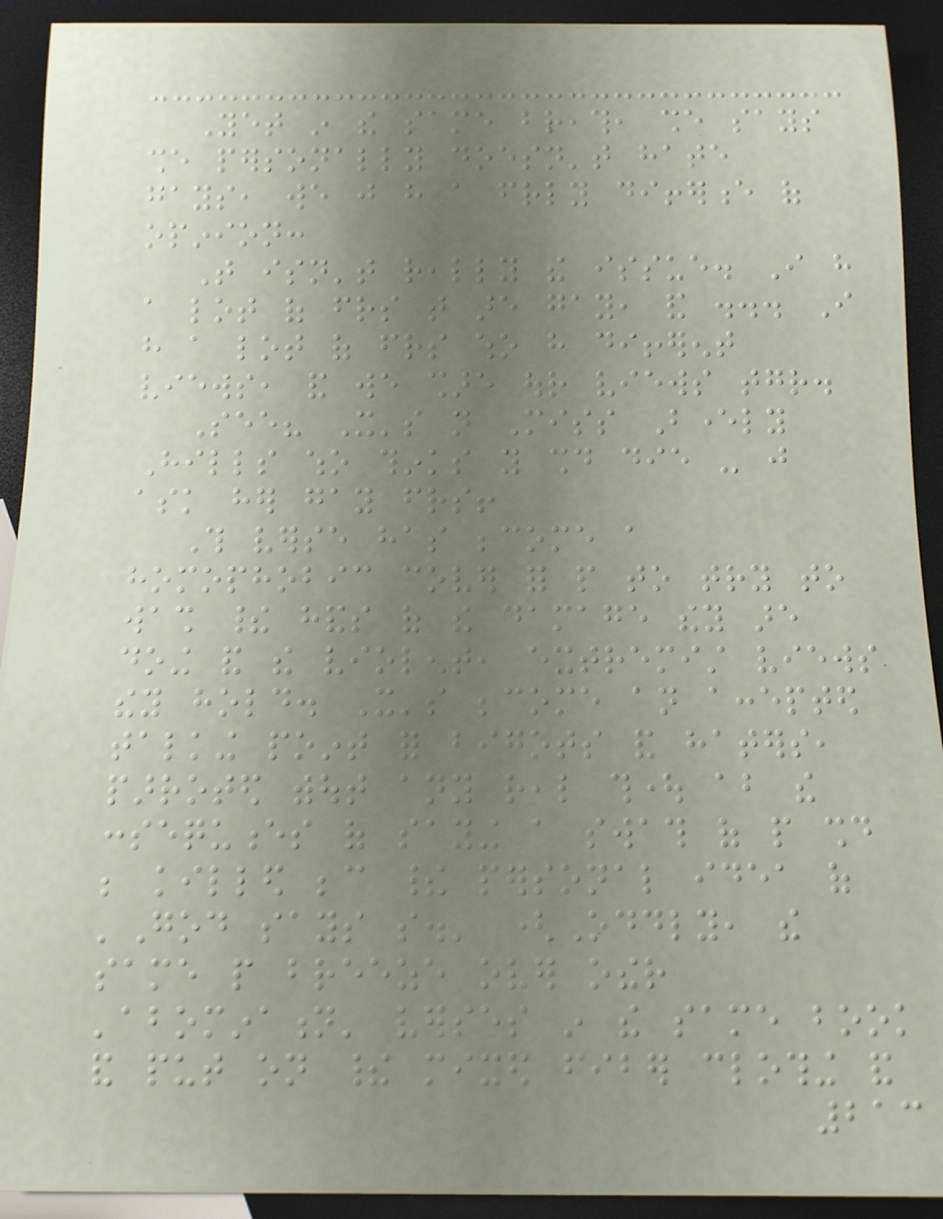Yet in the same breath, she says
she personally doesn't hate
gays, we just have a friendly difference of
opinion:
That isn't really the issue. I have
a lot of friends that are gay, and ... I
have a lot of friends who have different
views, and we share our views together.
See? It's not Miss Beverly
Hills who thinks you should die - just
ask her gay friends!
This verse has become a
homophobic cover for people to try to
wash their hands of the damage they are
doing and the violent, extremist views
they hold. It's become an accepted
talking point for bigots and haters,
parroted without any real thought about the
consequences of saying a swath of people should
be killed because their personal idea of
'God says so.' (Oddly, the
same people breeze over other
'abomination' verses in the same book
and put on their mixed fiber clothing and
213
